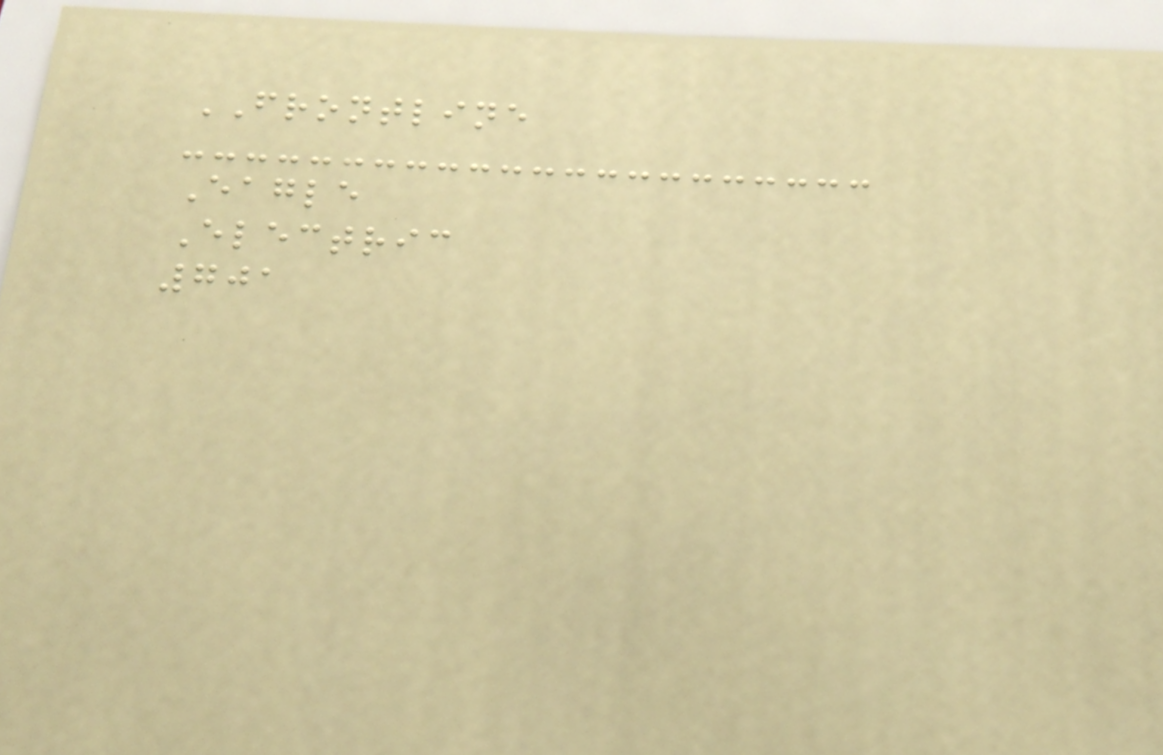FRONTLINE
Eagle
Electric
701
